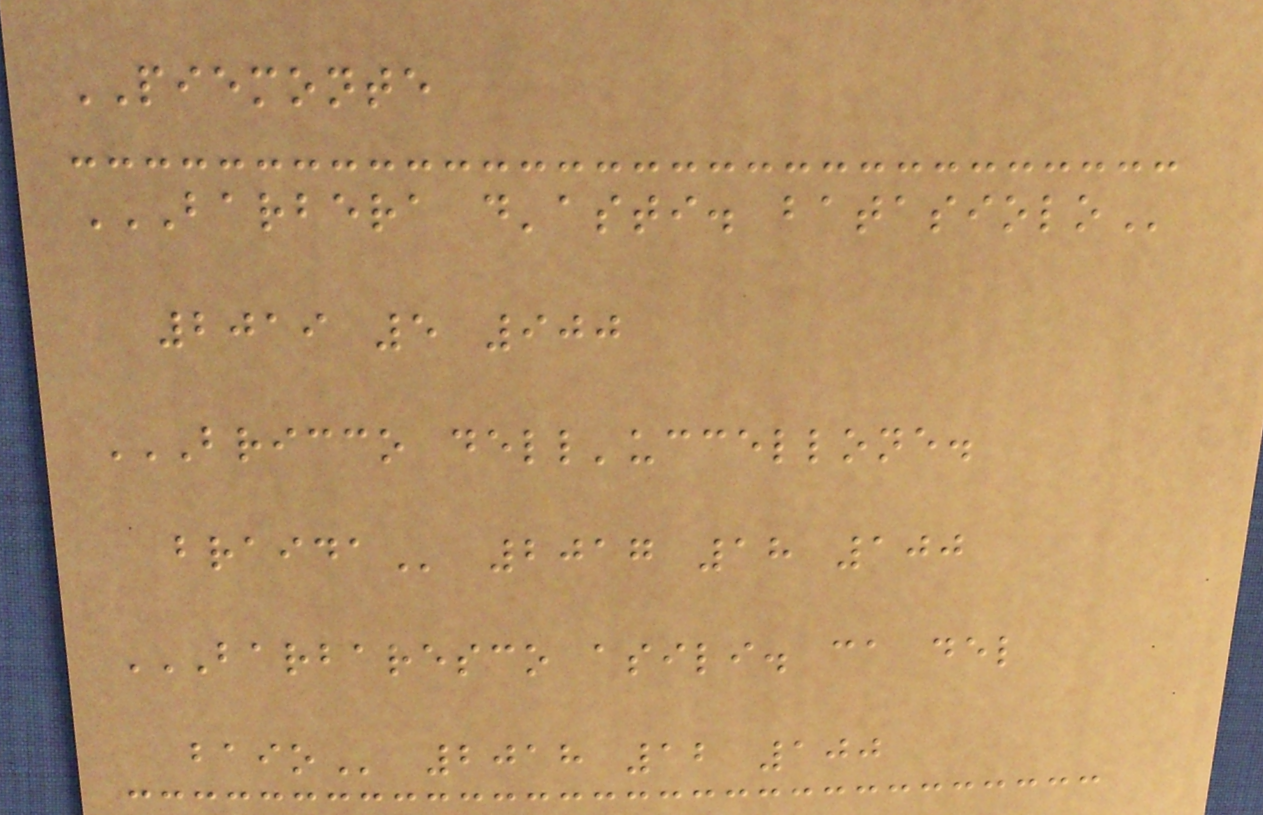PIEMONTE
BARBERA D'ASTI. BATASIOLO
2019 5 900
BRICCO DELL'UCCELLONE.
BRAIDA 2017 18 100
BARBARESCO ASILI. CA DEL
BAIO 2018 12 100
